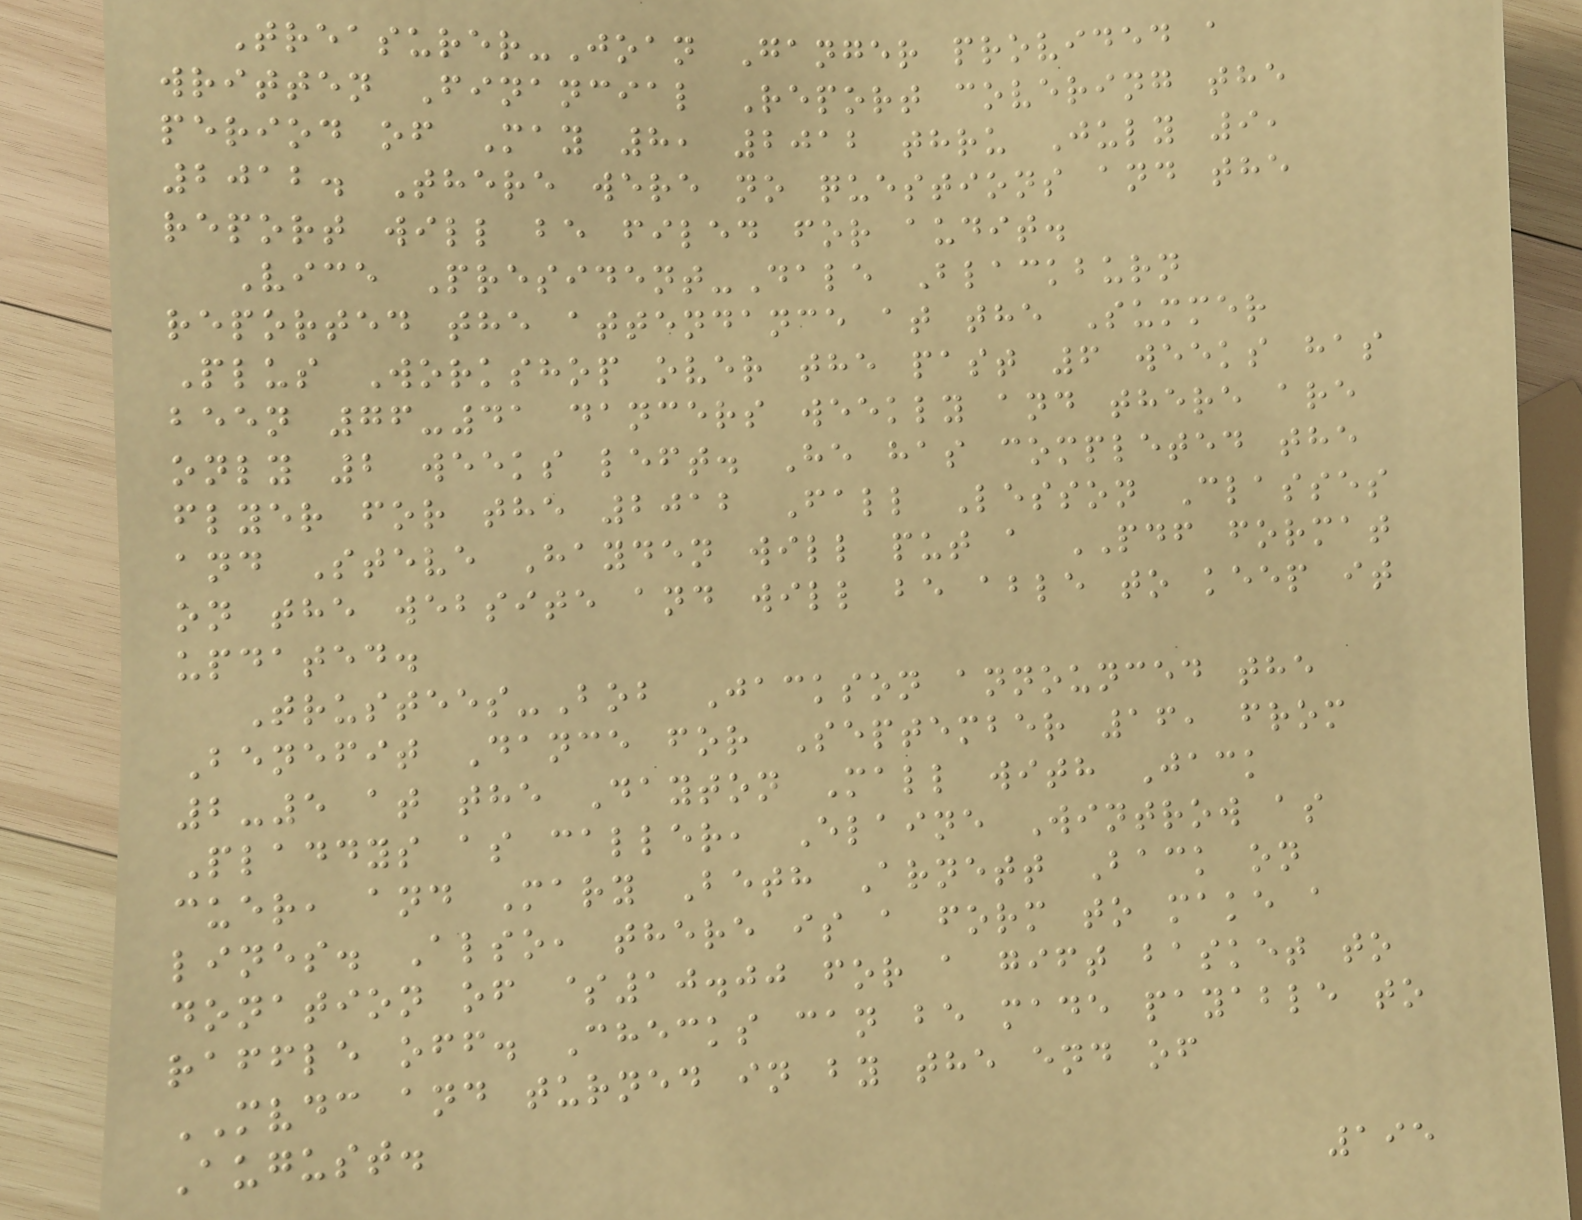Treasurer-Joan Ganger provided a
written Financial Report covering the
period of May 8, 2012 thru July 9,
2012. There were no questions and the
report will be filed for audit.
Vice President-Dale Blackburn
reported the attendance at the Summer
Plus Workshop over the past 6 weeks has
been 76-41 dancers weekly and there are
only 2 weeks left. He has completed the
flyer for the 2012 Fall Lesson Classes
and Steve Hayden will put a PDF format
on the website and will be able to keep it
updated.
Trustees-Bob Jackson announced the
Benefit Dance for September 16, from
2-5 at the Dayton Mall with Jack
Pladdys as caller, Elaine Wintrow as
cuer, and Mary Beth Arnett Back on
lines. Also, there is a form to make a
donation of $10.00 for a gift basket to
raffle off. Checks can be made payable to
MVDC and turned in by the end of
August.
195
